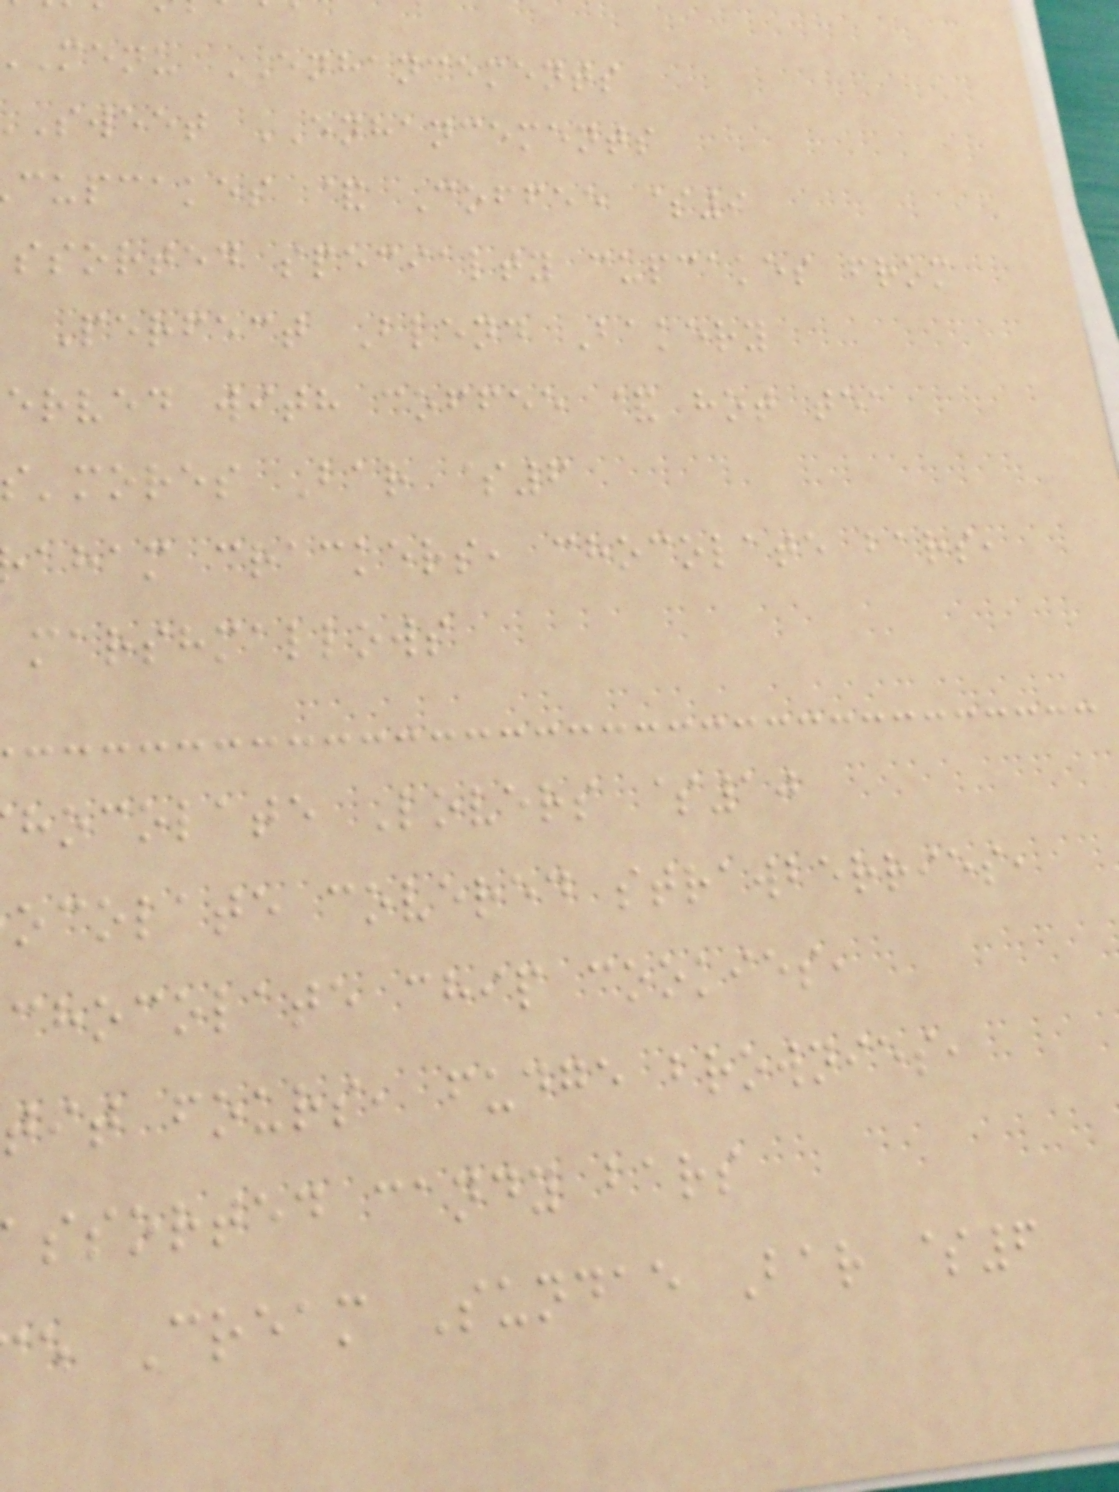menu ENHANCEMENTS
sweet ENHANCEMENTS
cupcakes & Coffee $9
ssorted specialty cupcakes from
Perfect Blend Bakery
erved with coffee & hot tea
s'mores Bar $6
aham crackers, chocolate bars,
marshmallows
hocolate Lovers $10
ocolate covered strawberries,
chocolate chip cookies,
tit fours, fudge brownies,
ssorted candy bars
e Cream Sundae Bar $6
